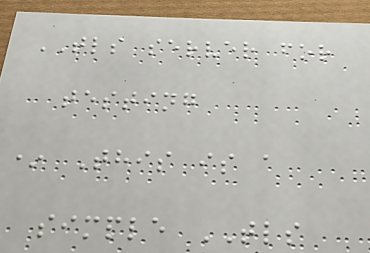TLS server for
testing
* This is a
simple TLS
